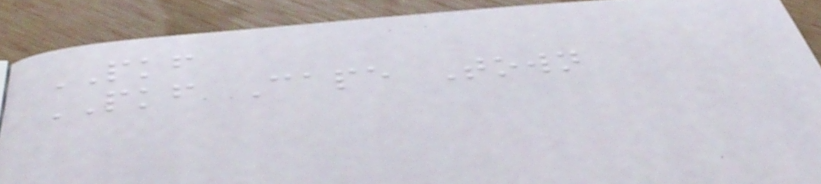PKF
PKF Cape Town
